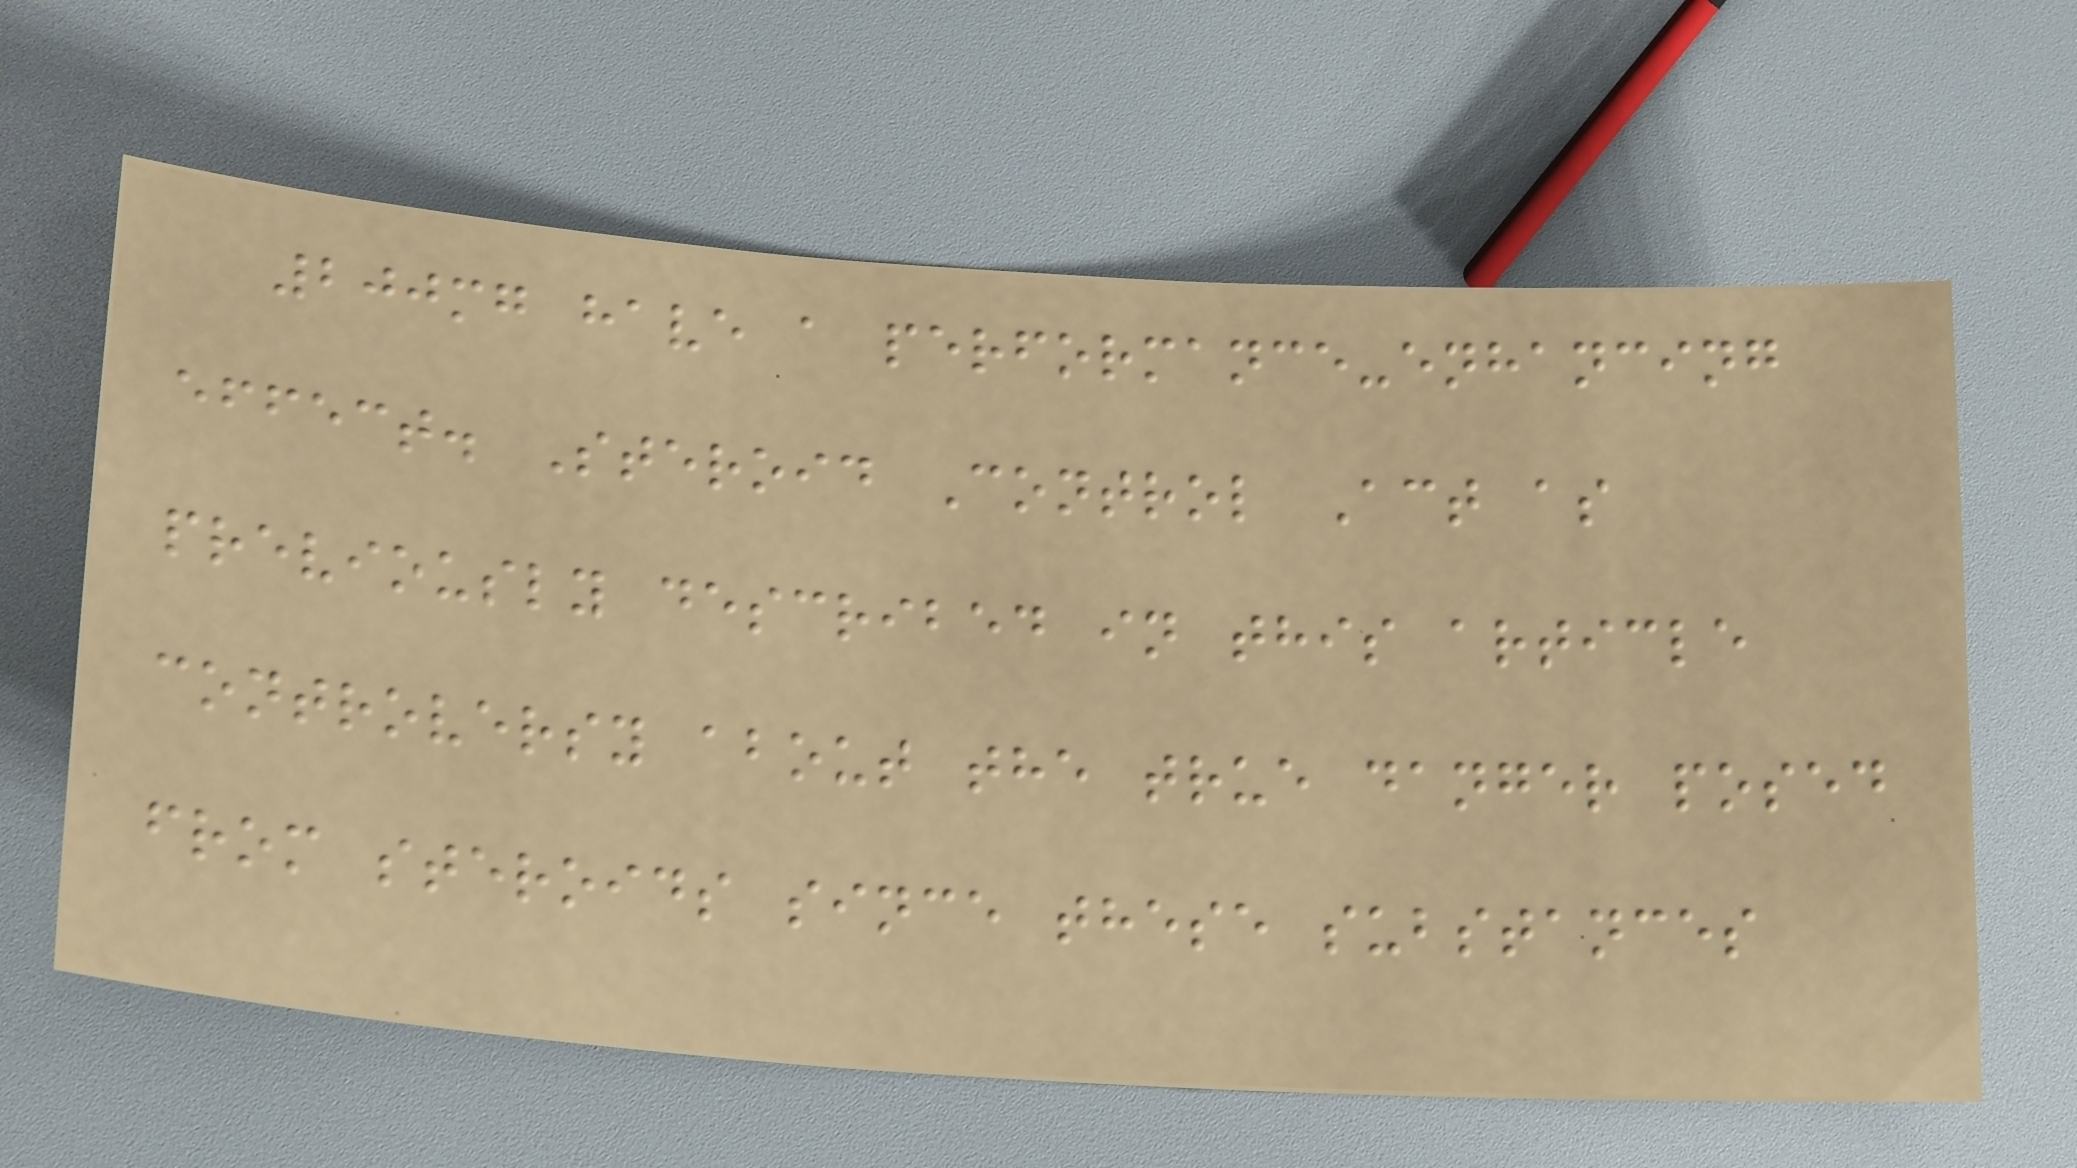200mg have a performance-enhancing
effect. Steroid Control Act as
previously described in this article
controversy about the true danger posed
from steroids since these substances
